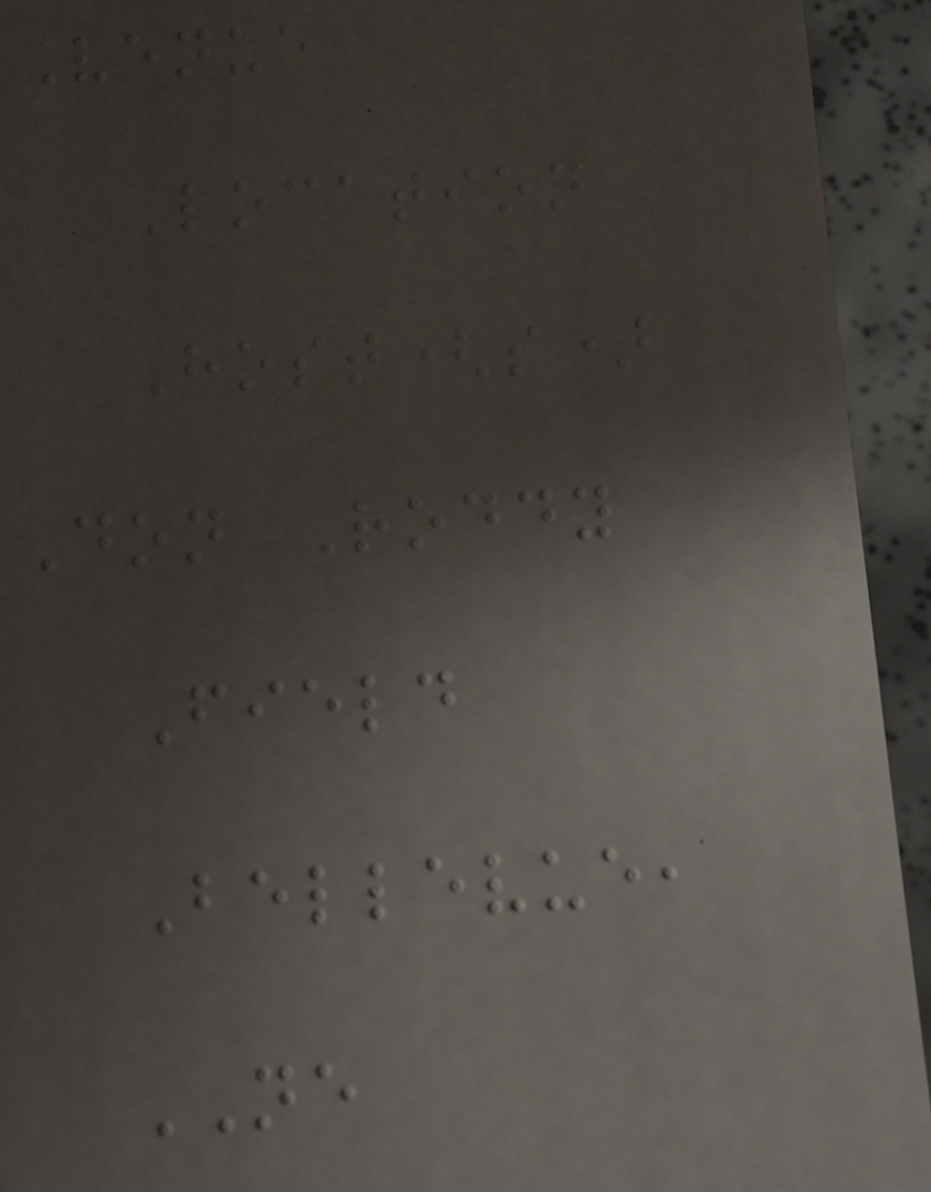Venue
Location
Host(s)
Don Roddy
Field
Bellevue,
NE
